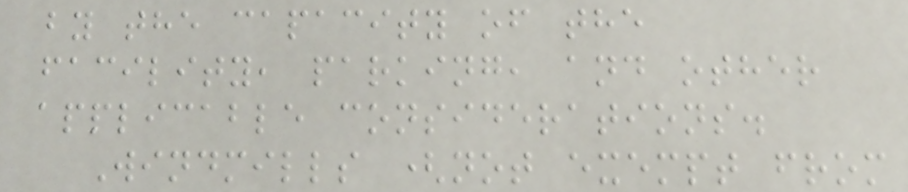by the capacity of the
facility, parking, and other
applicable considerations.
Windmills (not exempt from
